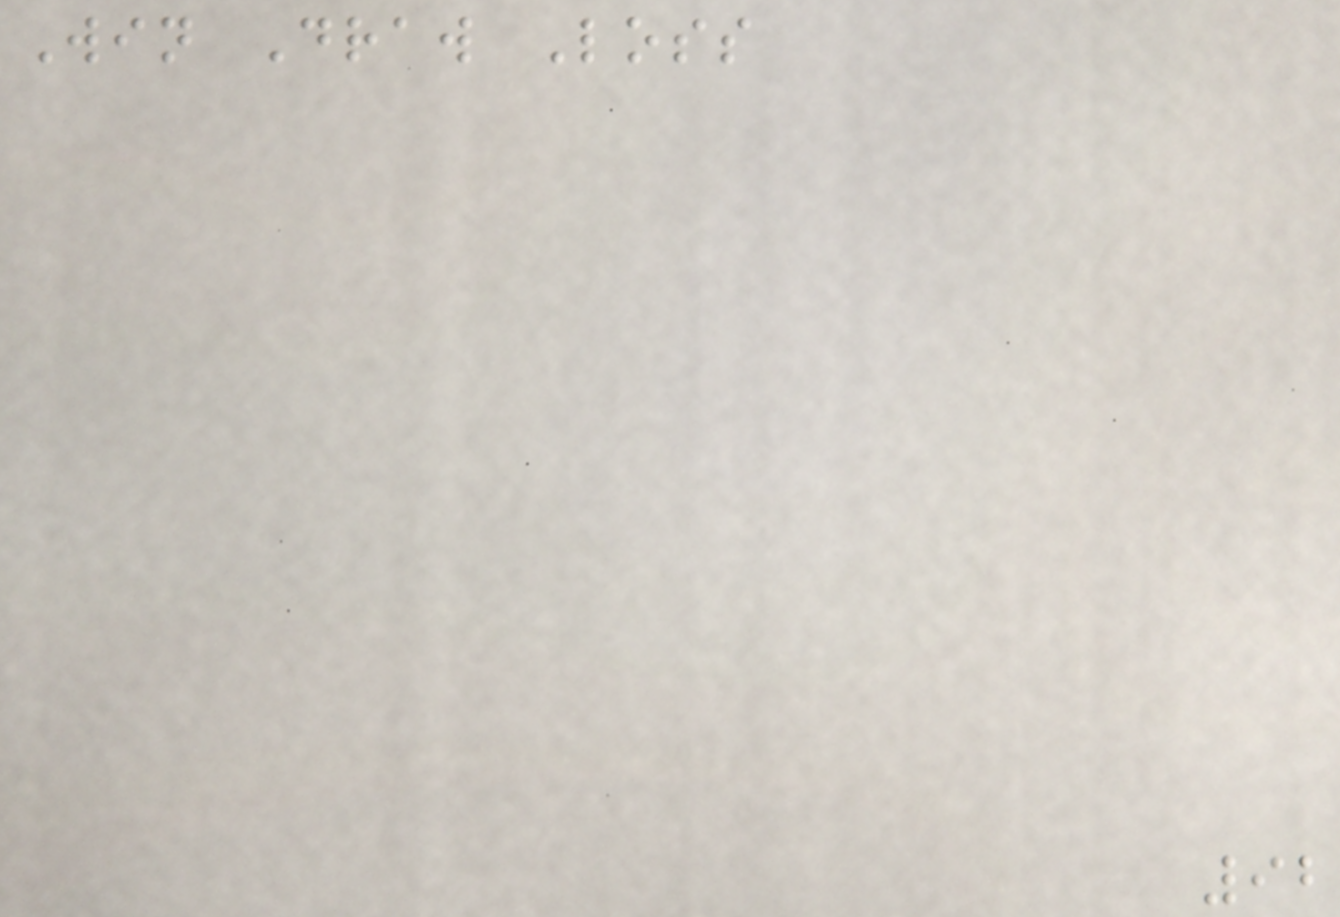Win Draw Loss
92
